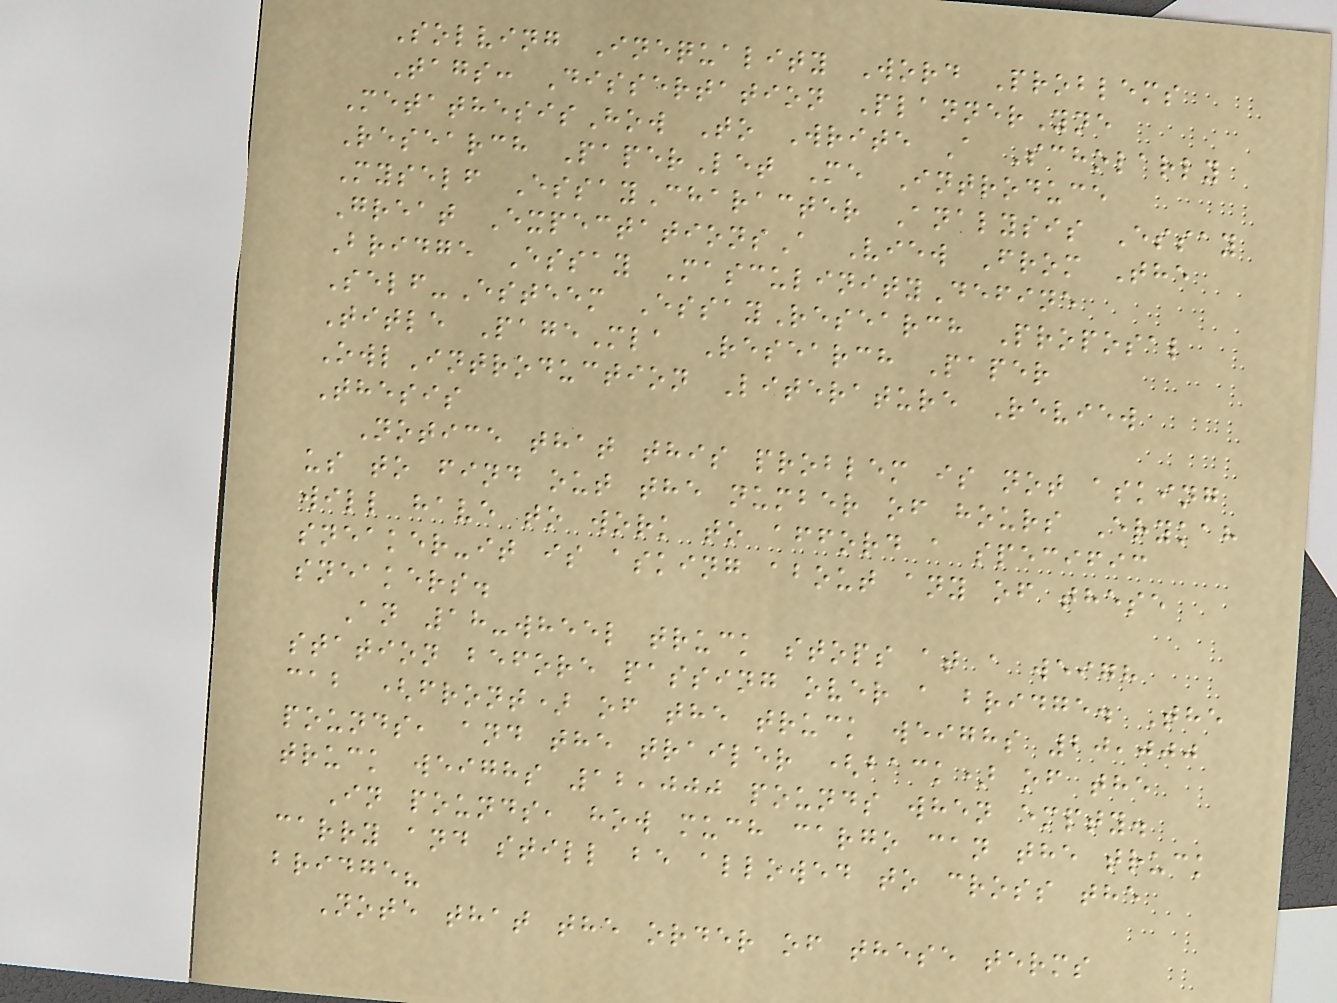Solving Inequality Word Problems
Tags: Dissertation PlannerYne
MetathesisHow To Write A Scholarly
Research PaperLet Me Introduce
Myself EssayCharacter Analysis Essay
Great ExpectationsA View From The
Bridge Essay MasculinityDefine
Self-Esteem EssayResearch Proposal
Title PageMla Research Paper
OwlIntroduction Literature Review
Thesis
Notice that this problem is not asking
us to find out the number of hours Erykah
will have to work to afford a specific
sneaker-it is asking about any of these
sneakers.
An 18-wheel truck stops at a weigh
station before passing over a bridge. The
cab (front) of the truck weighs 20,000
pounds, and the trailer (back) of the
truck weighs 12,000 pounds when empty.
In pounds, how much cargo can the truck
carry and still be allowed to cross the
bridge?
Note that the order of these terms
